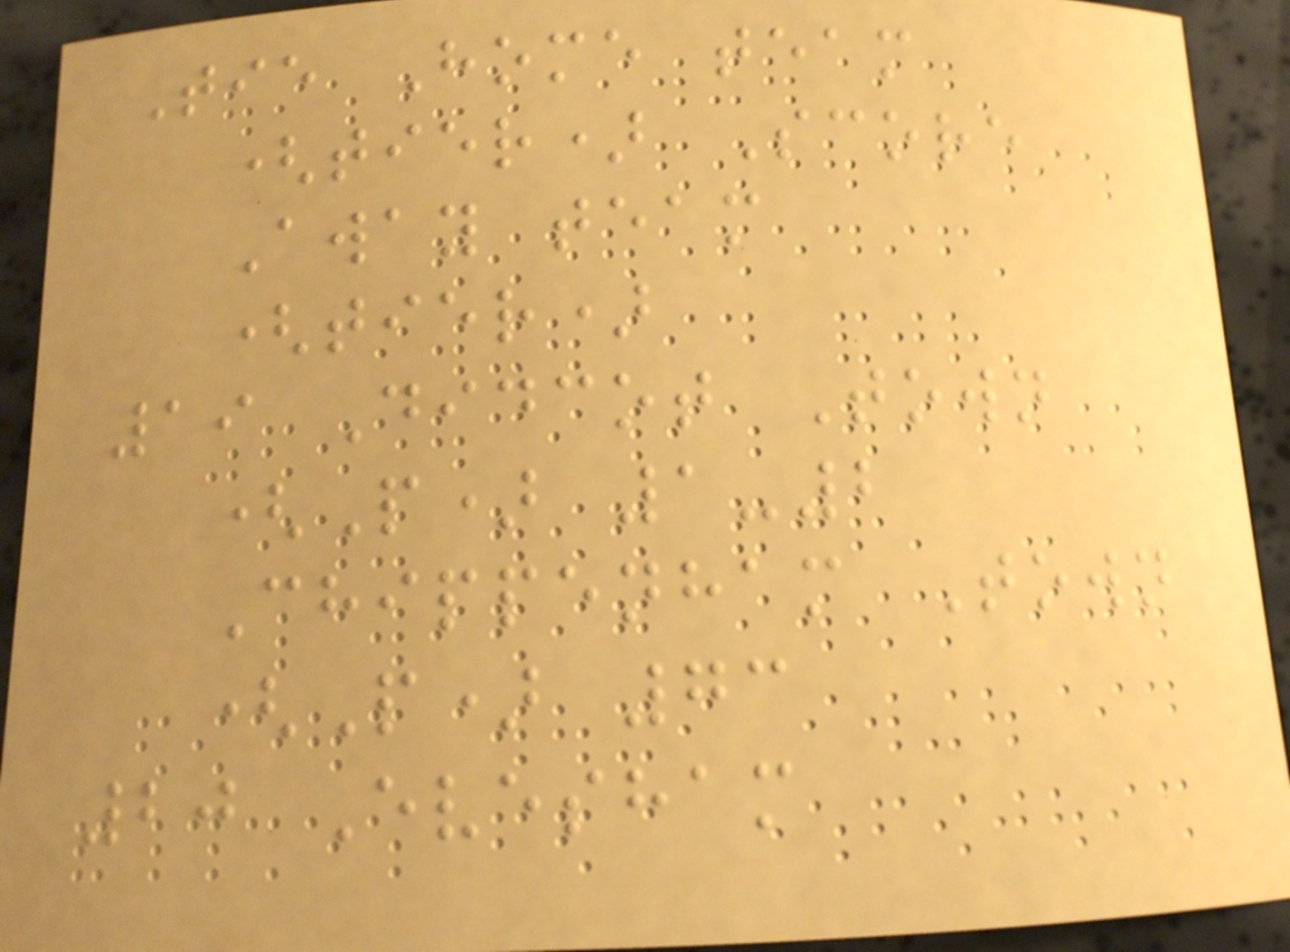Tie Home team
(tier) Score
Away team
(tier)
19 Didcot Town
(P) 1-2
Chippenham Town
(P) 73
20 Evesham
